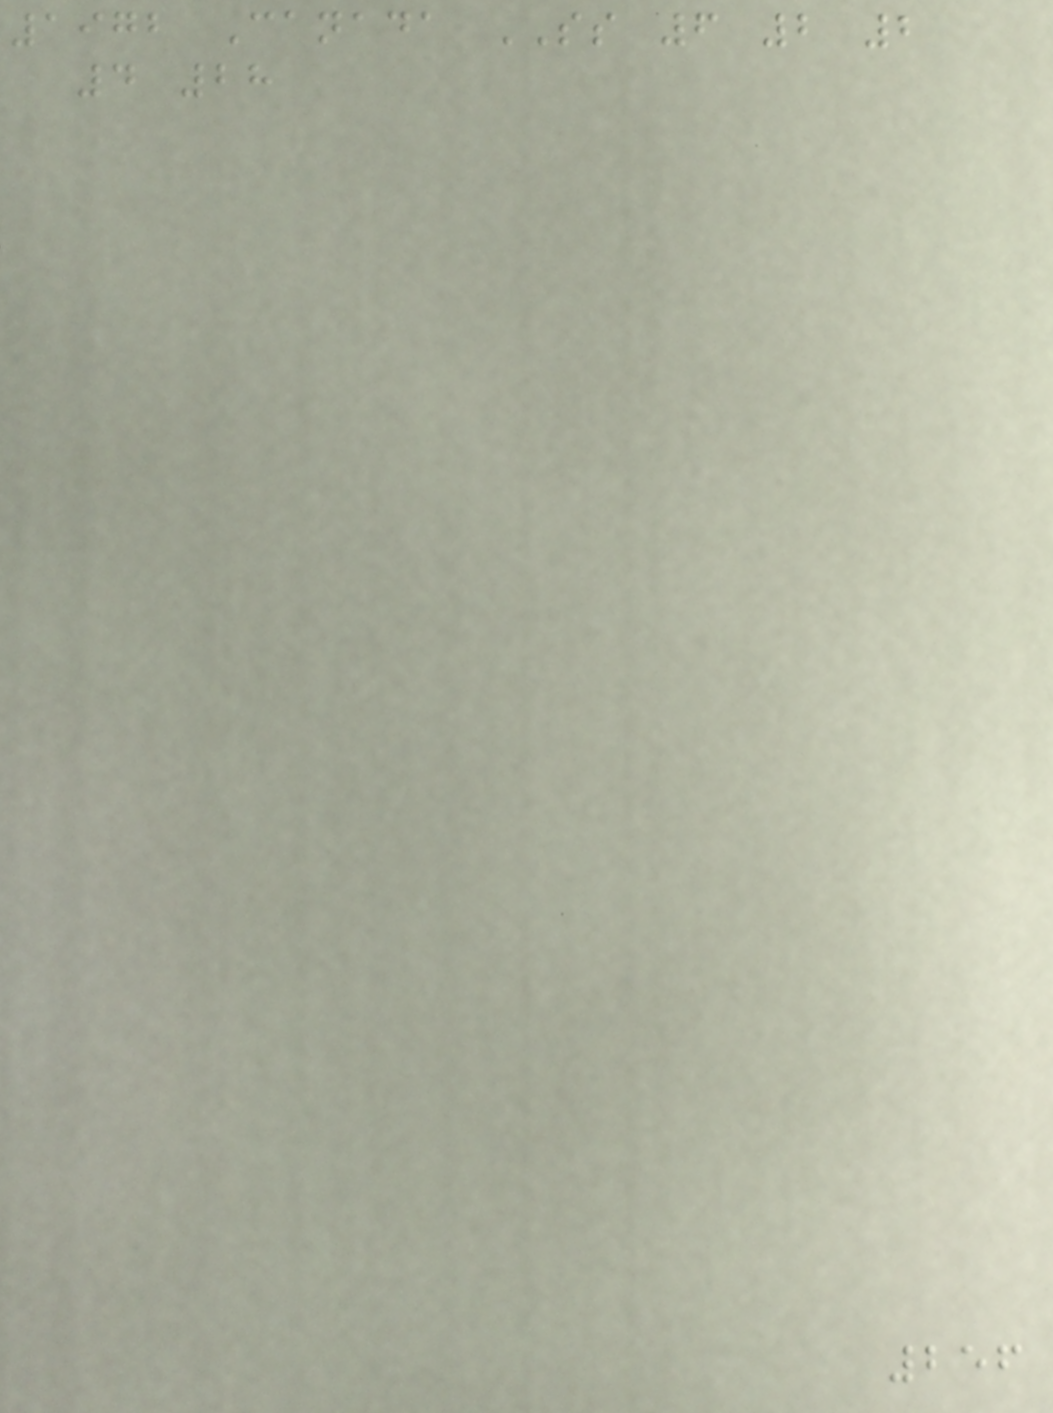1972 Canada SS 6 2 2
4 28
256
